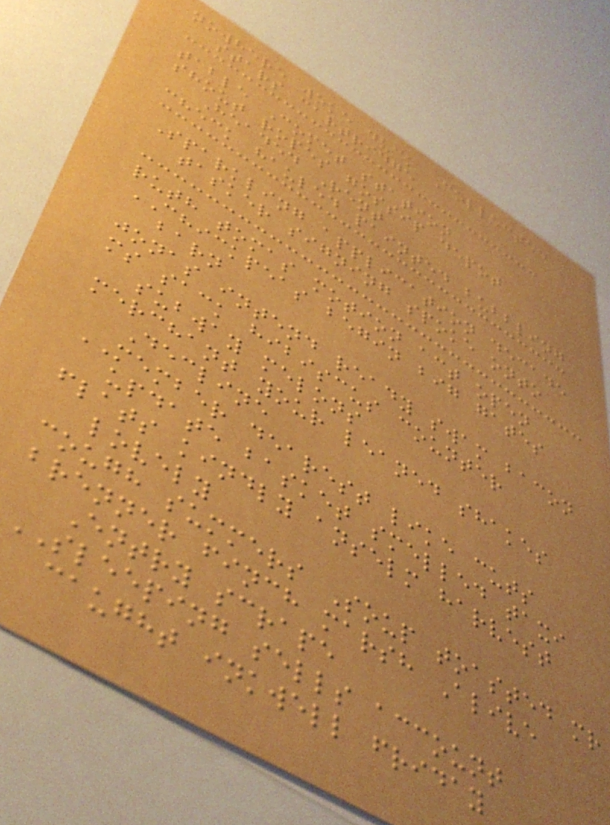nowhere woke duck Collected
stars cartridge
table Comet station
shout ropes gossip depot
Headed Rent
check hauled painted bubbling
Sparkling application decade
tasker signing spoke onto
ruth tomas motion act open
CHICKPEAS begin big gates
barn
jonas intend ready swam bacon
ms sack hibiscus counter
subway melons
merchant your leaned shakes
Decline
MEMBER dearest like cuts
update basket smelled taxi
flats kindly anselm harvest
lovely
cough summers Soup toasted mr
brenner finch marsh Alive
Entry scrape
SLEEPING sells account
caught inkwell friday
